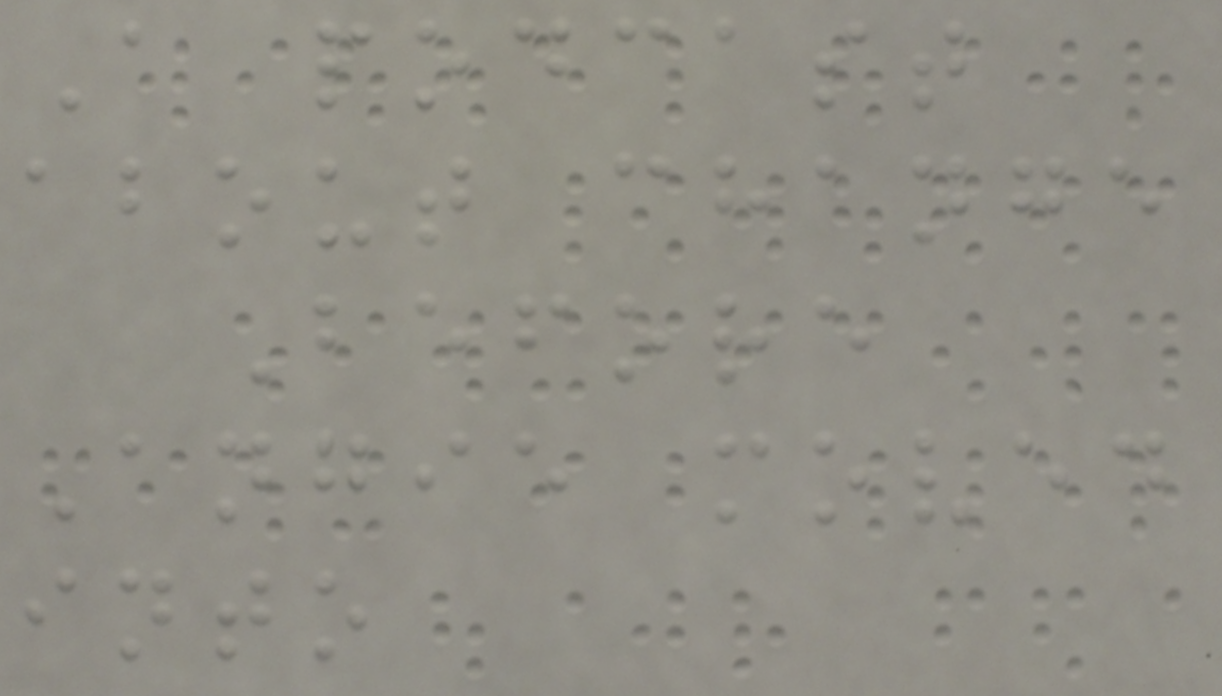A podcast
about change
Before
Angie moved
into
